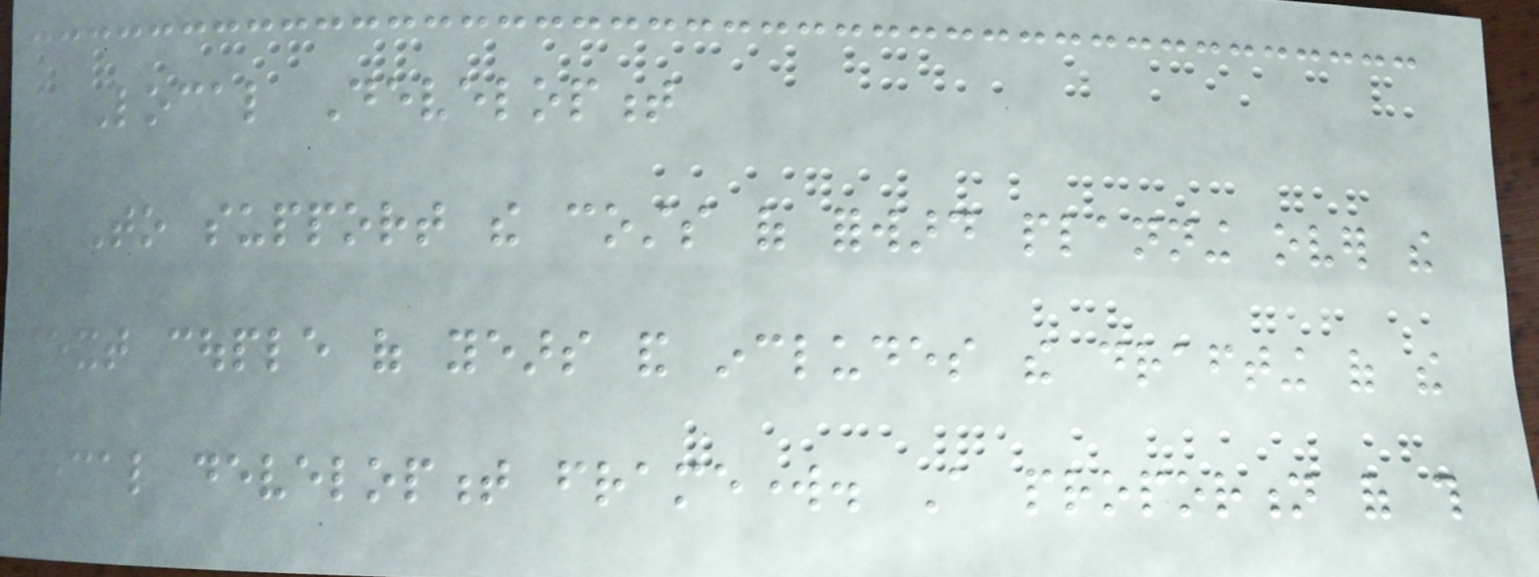Local Development
To support the costs of forward planning over the
next couple of years and includes the drafting of the
local development framework. A proportion of this
